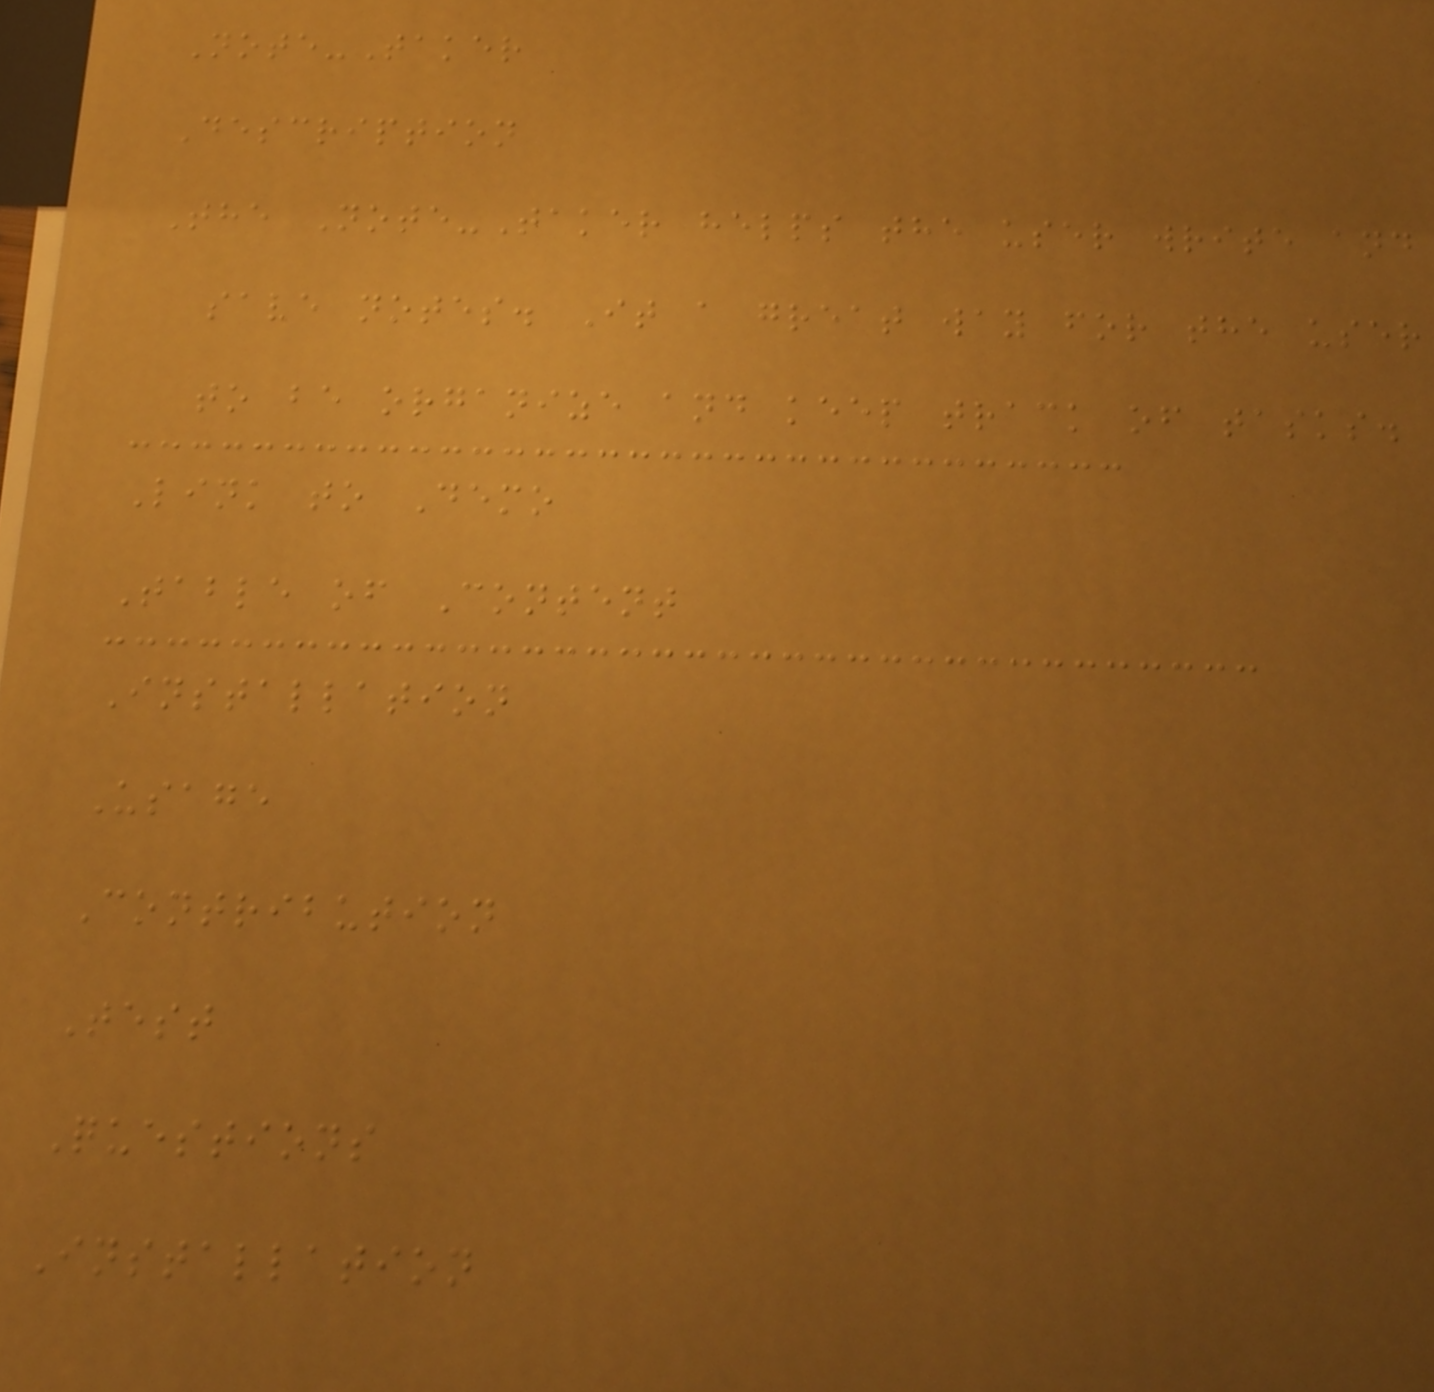Note-Taker
Description
The Note-Taker helps the user write and
save notes. It a great way for the user
to be organize and keep track of tasks.
Link to Demo
Table of Content
Installation
Usage
Contribution
Test
Questions
Installation
